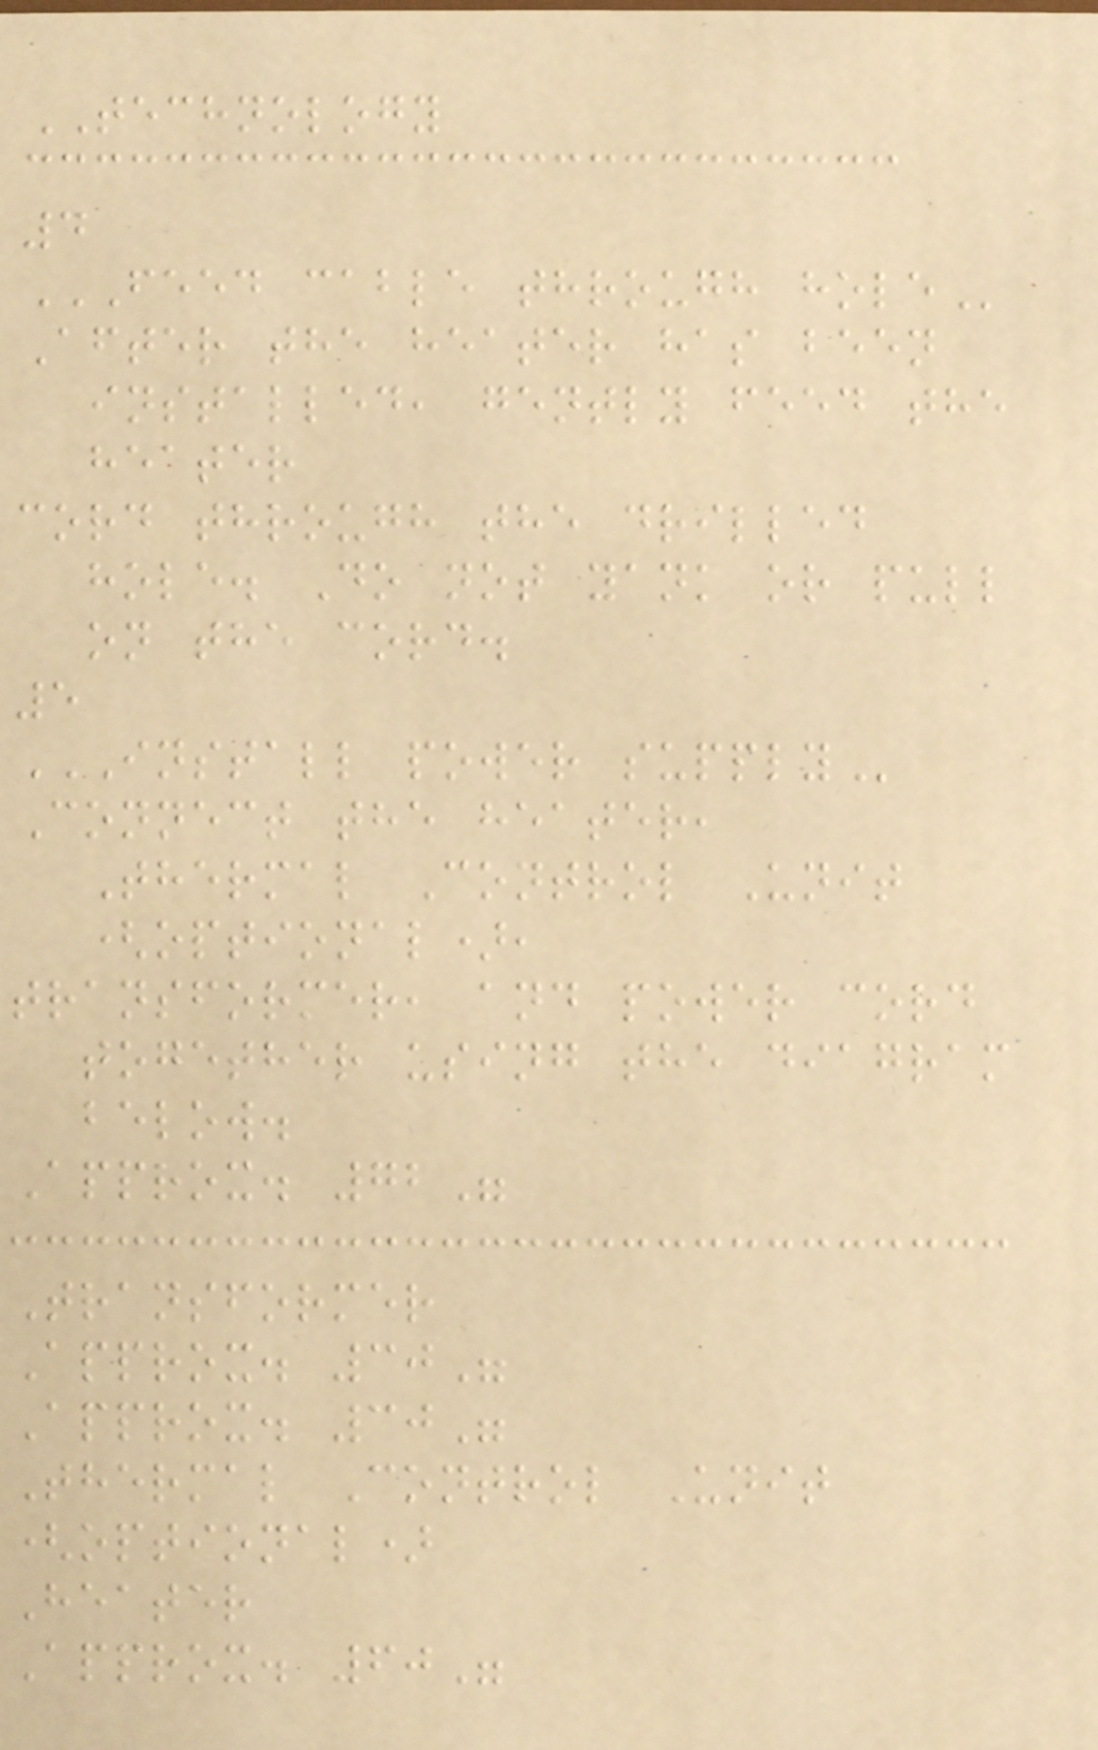TECHNOLOGY
4
FEED CABLE THROUGH HOLE
After the heater has been
installed, gently feed the
heater
cord through the drilled
hole. Do not yank or pull
on the cord.
5
INSTALL POWER SUPPLY
Connect the heater,
Thermal Control Unit
(optional),
transformer, and power cord
together using the diagram
below.
Approx. 72"
Transformer
Approx. 30"
Approx. 30"
Thermal Control Unit
(optional)
Heater
Approx. 60"
